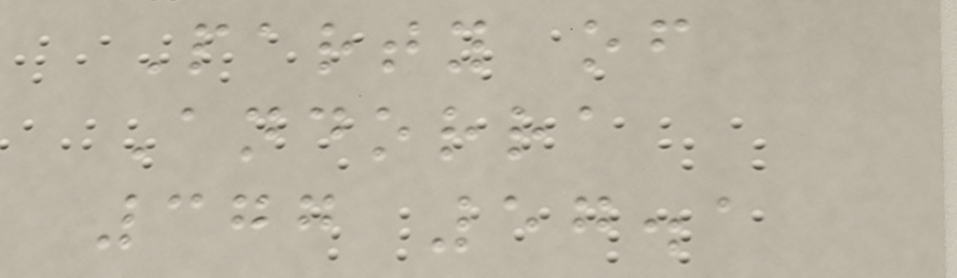Party of
Andorra
377 57.1
